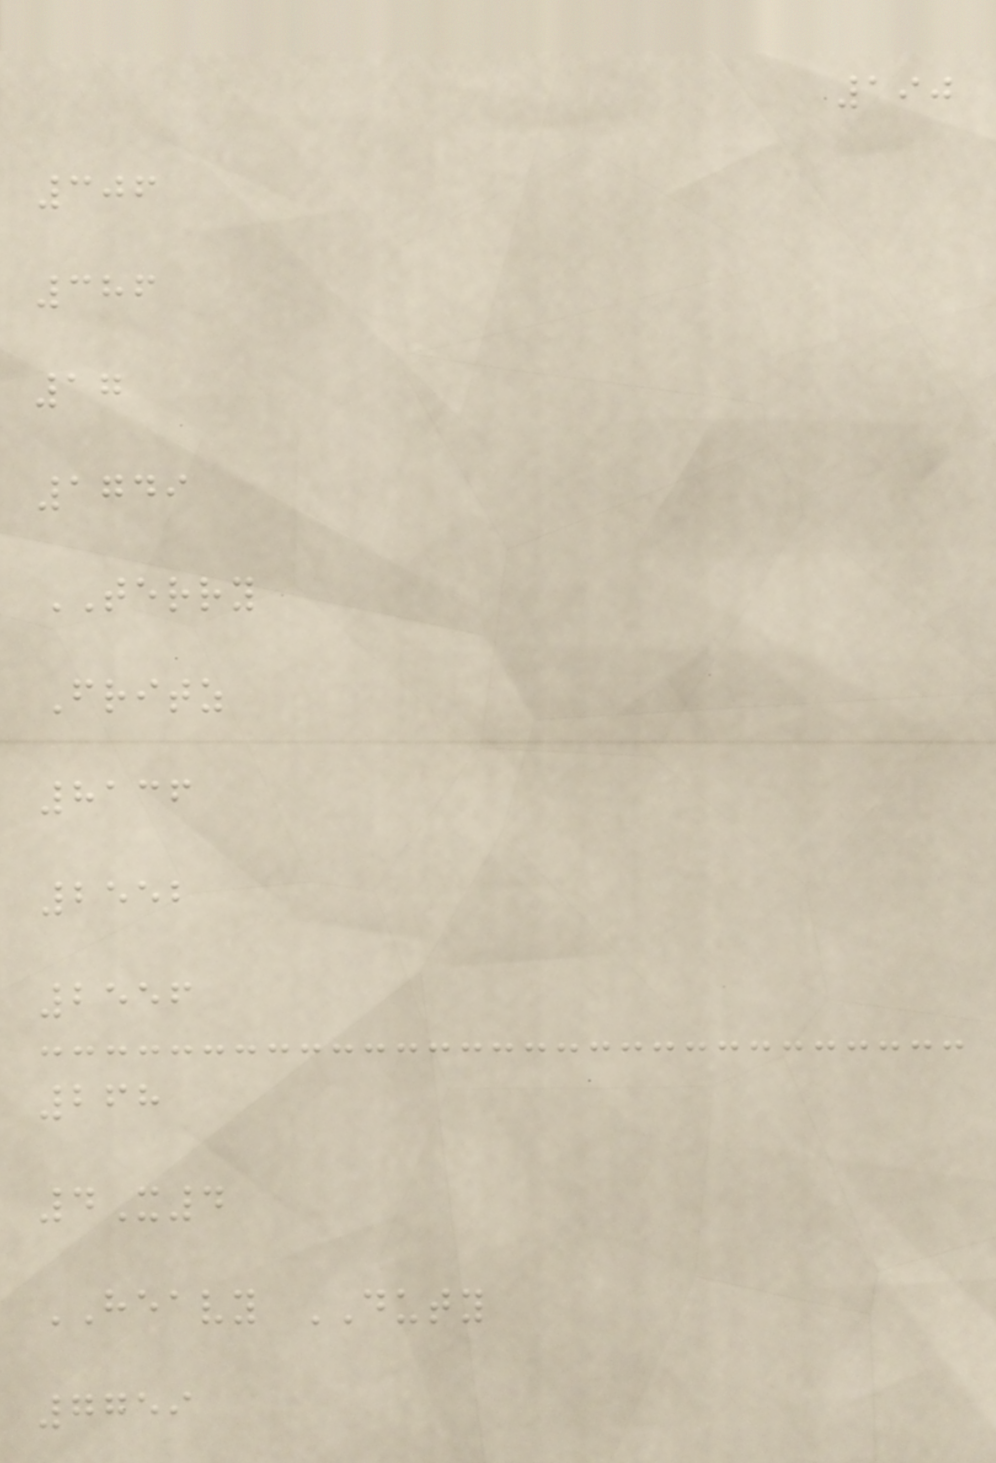190
306
386
17
1749
TERRY
Fritz
8136
2552
2556
268
4X4
HEAVY DUTY
7759
